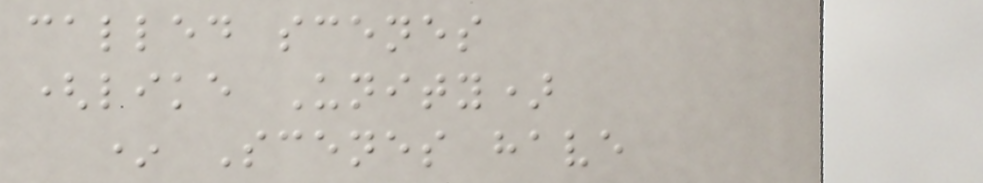called scenes
(like Unity)
* Scenes have
